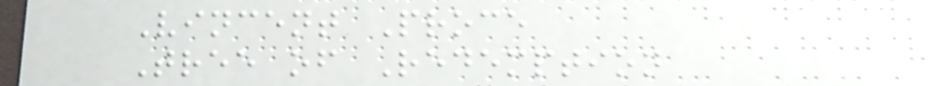Vincent Proce
Tree of Redemption
